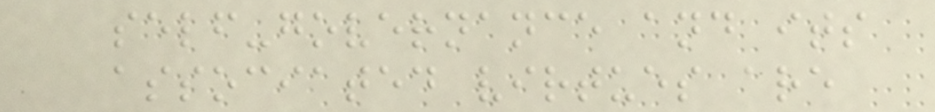self-governance and its
associated virtues are
